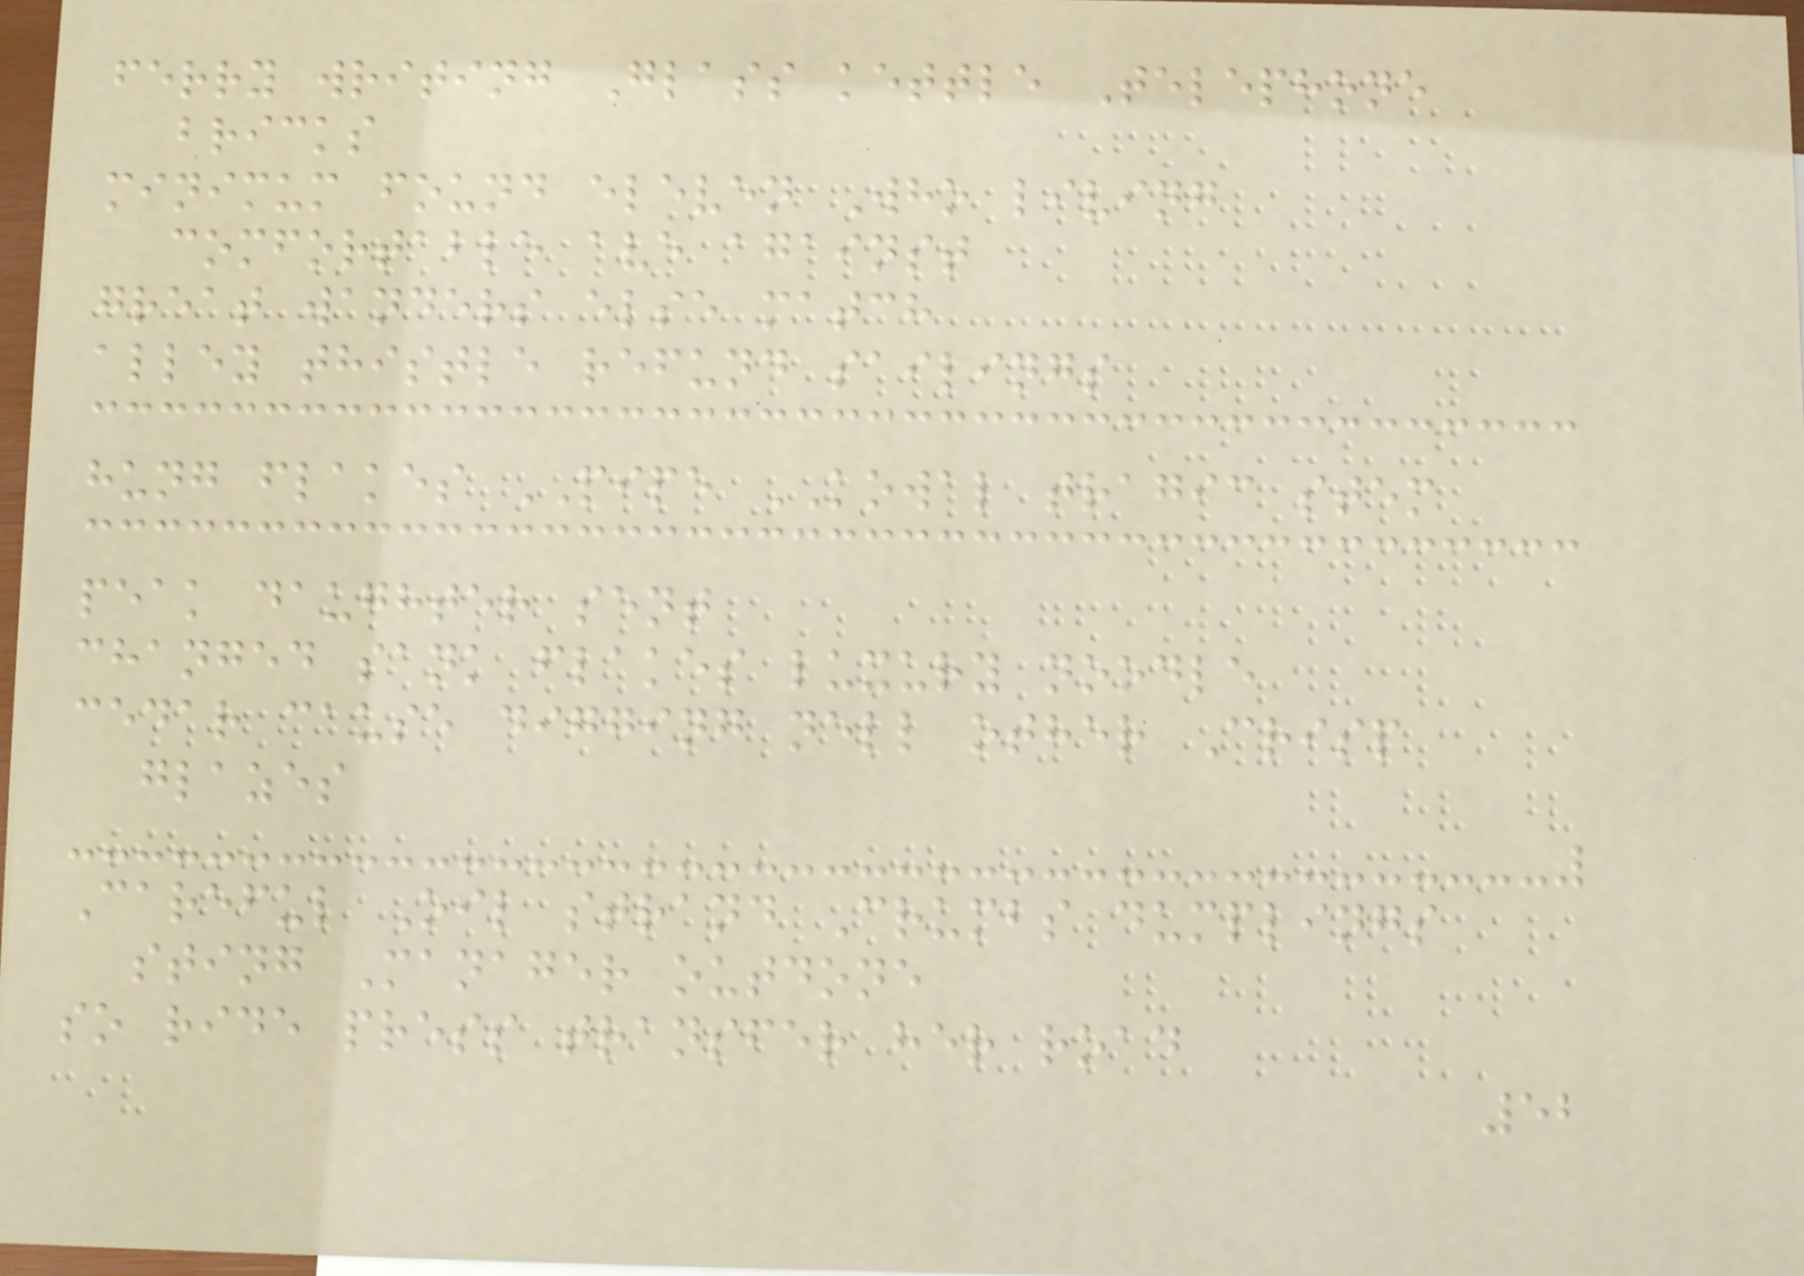ferry writing Glass kettle Telephone
bricks
minimum found eleven Who living
comfortable ave against
great wanders else match
alley thistle refund sailings
hung flakes PIPE KOWAL tragic stem
peak daughter sent
changed sank flakes luxury noodle
cedar cause digging nell other Crisp
glazes
Careful Oil strand Crumbs dumplings
sting Manager outdone
so ride press transfer her road
52
